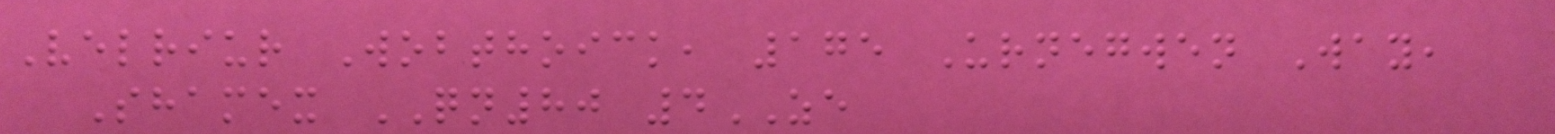Velriur Wobthoick, 175 Urnegwen Way,
Shamex QN80 4ZE
